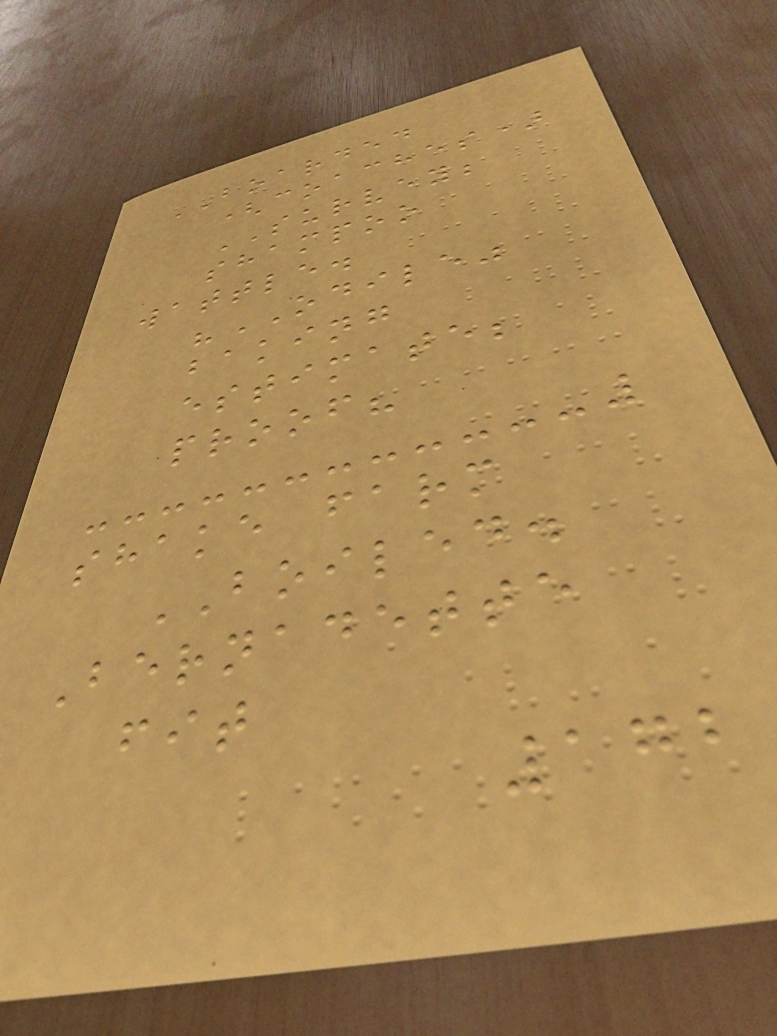BOARDED
(coaches)
SURVEY;
shampoo
wattle.
"ODILE"
baking
estimate;
proof?
shake farm
BOILED.
Bernadette
fit
172
